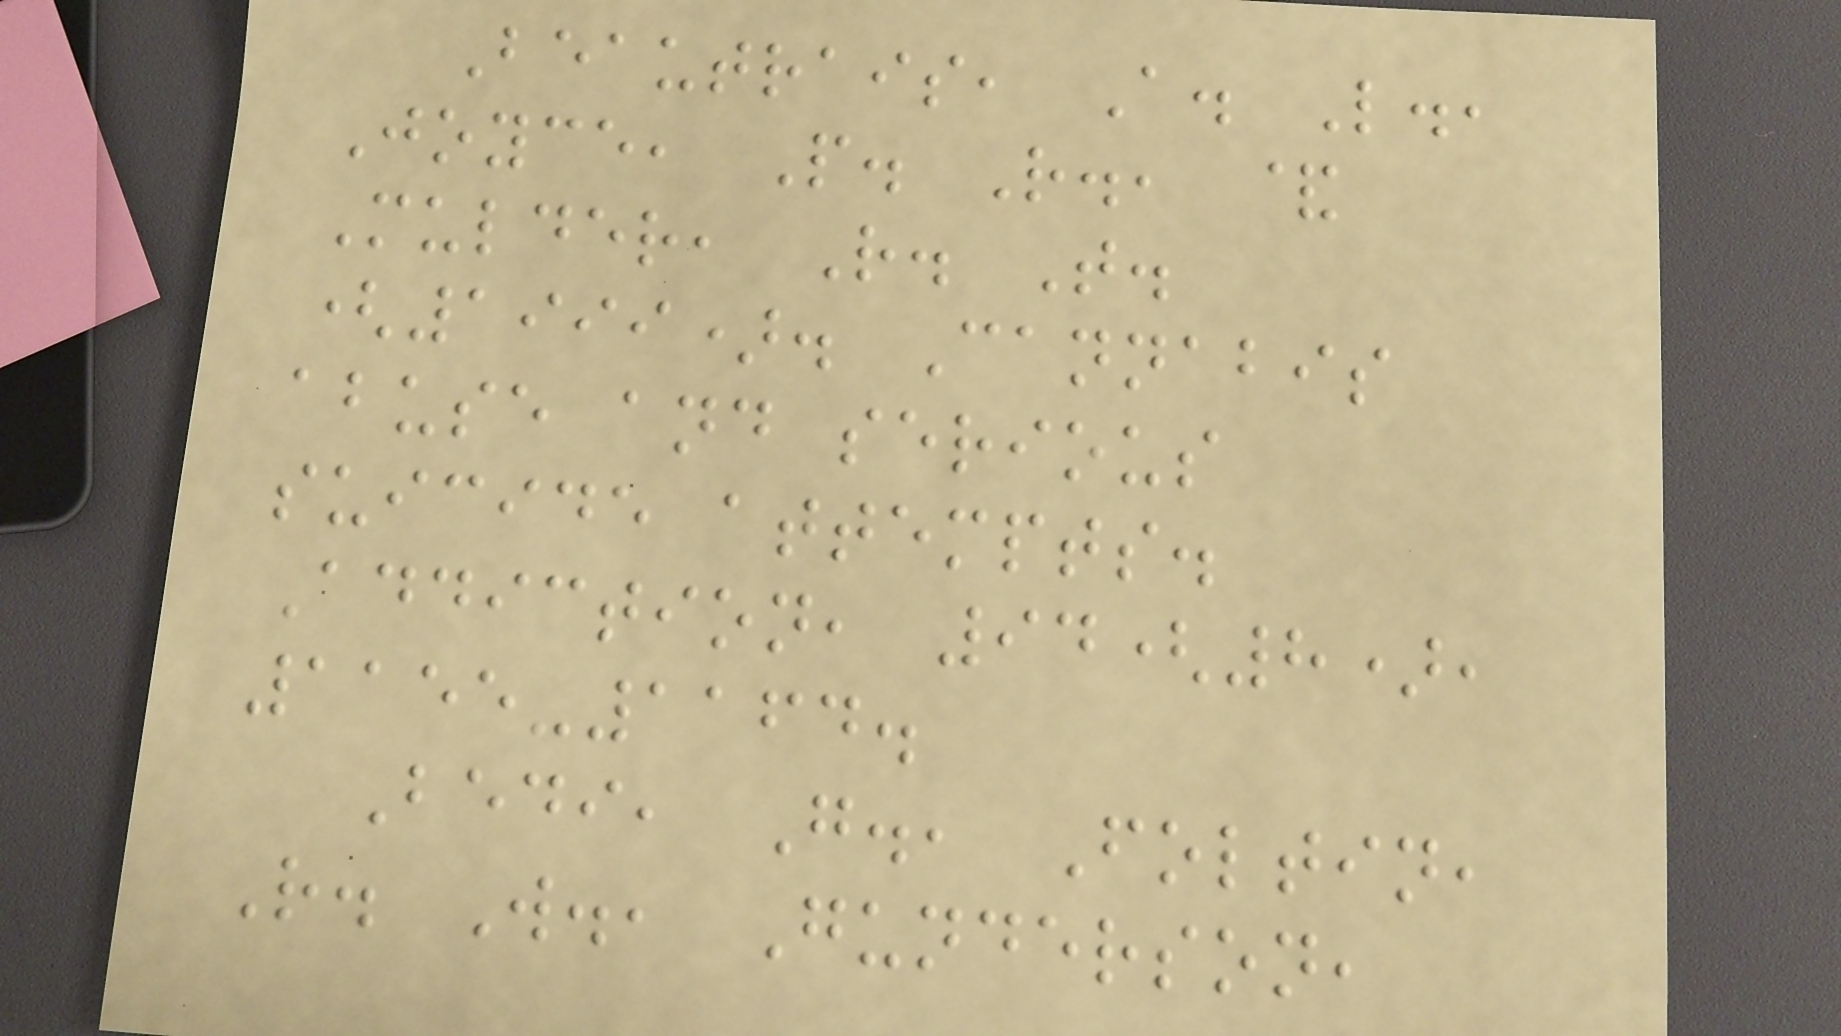Beautrais, A. L.,
Joyce, P. R., &
Mulder, R. T.
(1999). Cannabis
abuse and serious
suicide attempts.
Addiction, 94(8),
1155-1164.
Bedi, G., Foltin,
R. W., Gunderson,
